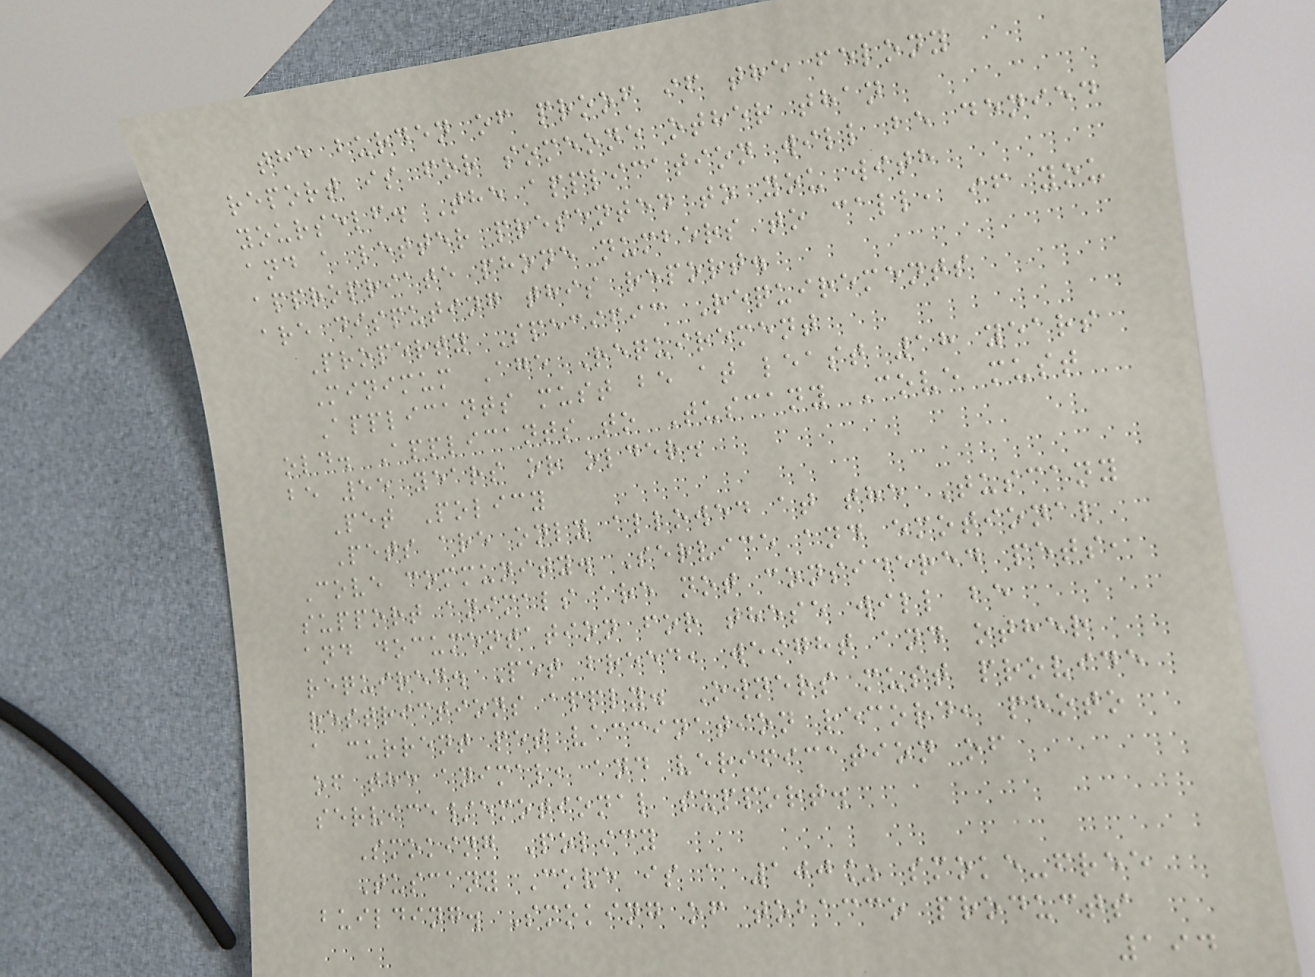the burden of proof if the felony
report is for someone other than
yourself. The application will be denied
and a letter presented to you with
appropriate phone numbers to call, if you
are disputing this report.
Property Specific Requirements
Minimum Age Requirement
Applicants must be at least 18 years
old. Applicants to Tuscany Cove must
be 55 years or older.
Pet Policy
Pets are only allowed at the Tuscany
Cove community. Service and emotional
support animals are not considered pets,
and documentation for these will be
required. Pet breed, weight and other
restrictions apply. Owners must provide
a current pet vaccination record, photo
of the animal, and verification of
service/emotional support.
Smoking Policy
Tuscany Cove is a 100% smoke-free
building. Smoking of tobacco products
194
